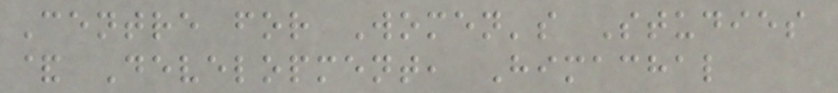Centre for Women's Studies
& Development, Himachal
